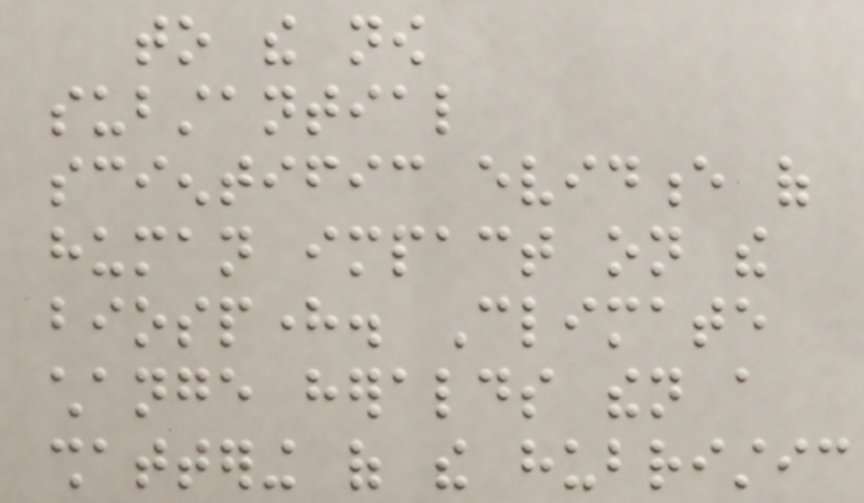to the now
substantial
scientific evidence of
human impact on the
biosphere. Climate
change heralds then a
shattering of the hubristic
